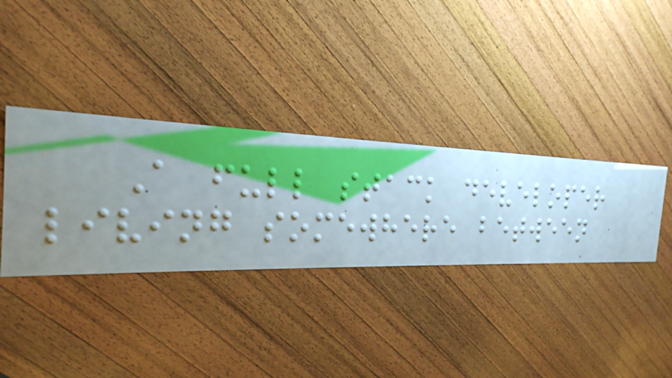A full stack developer
living somewhere between
